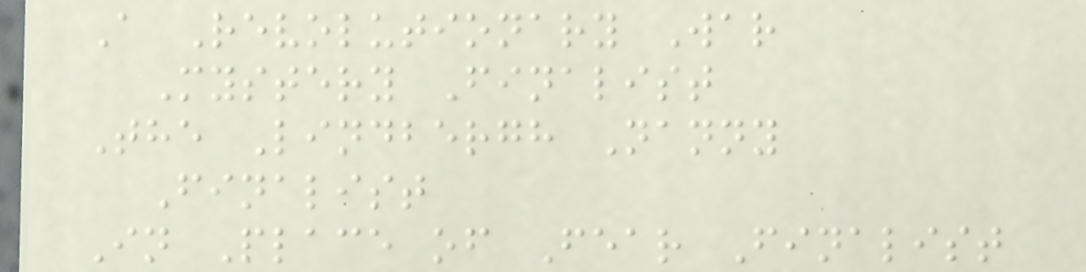A Revolutionary War
Mystery Finalist
The Lindbergh Nanny
Finalist
In Place of Fear Finalist
